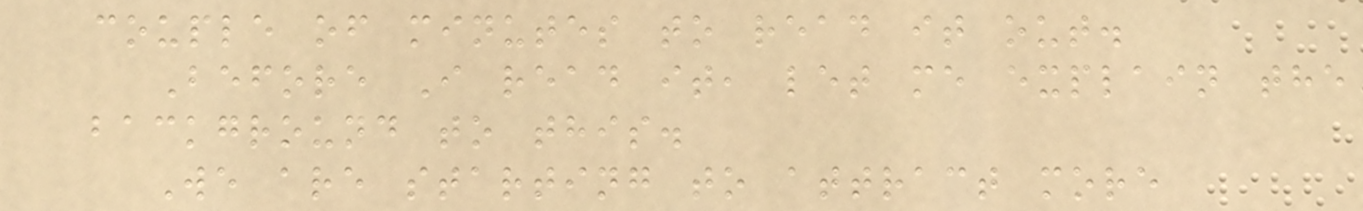couple of minutes to read it out.
Before I read it, let me explain the
background to this.
We are starting to attract more
